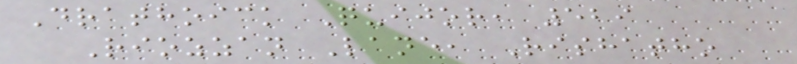Drathoick Quijor, 529
Riozzan Lane, Rishatho
